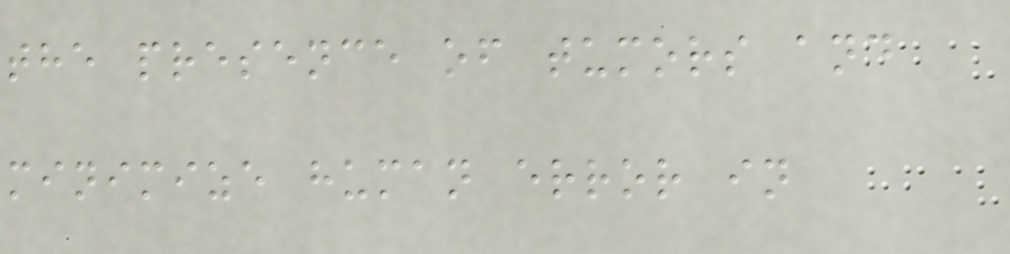the presence of tumors and
minimize human error in
